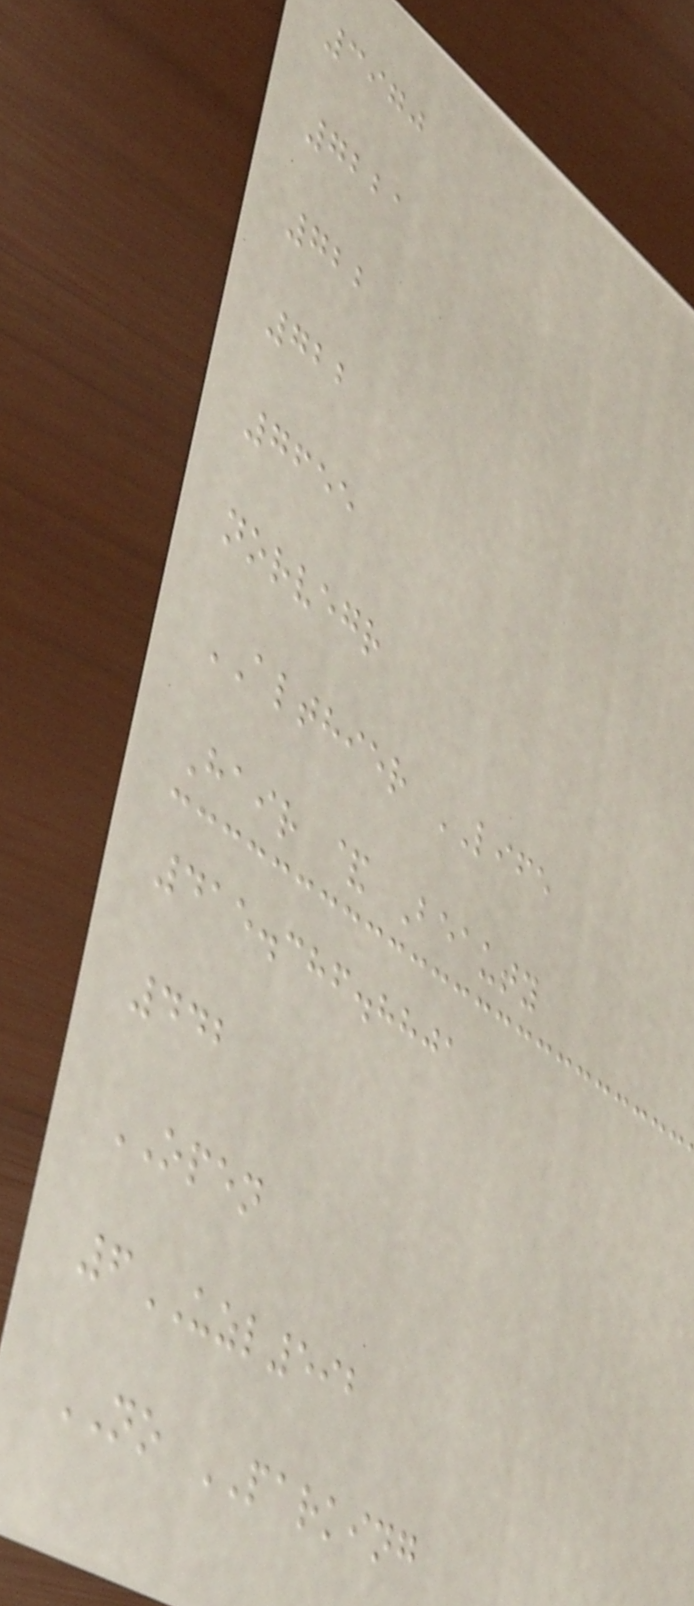3970
7221
722
722
7655
norvegr
ALTHIER LIFE
Hair & Beauty
415.386.8801
442
OPEN
6UZL592
NO PARKING
